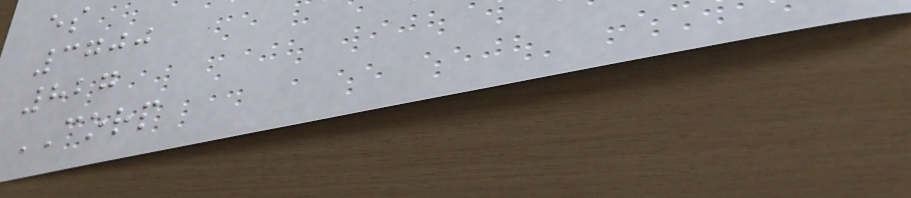es
3700
827
CORP
